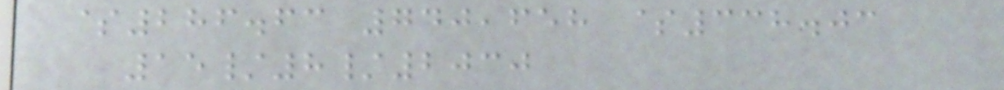$286.63 740,658 $338.03
15/8/2030
